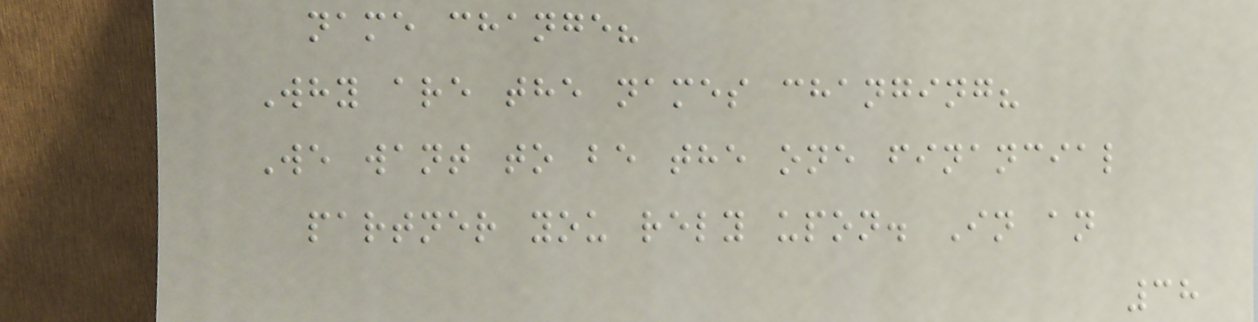name change?
Why are the names changing?
We want to be the one financial
partner you rely upon. In an
38
